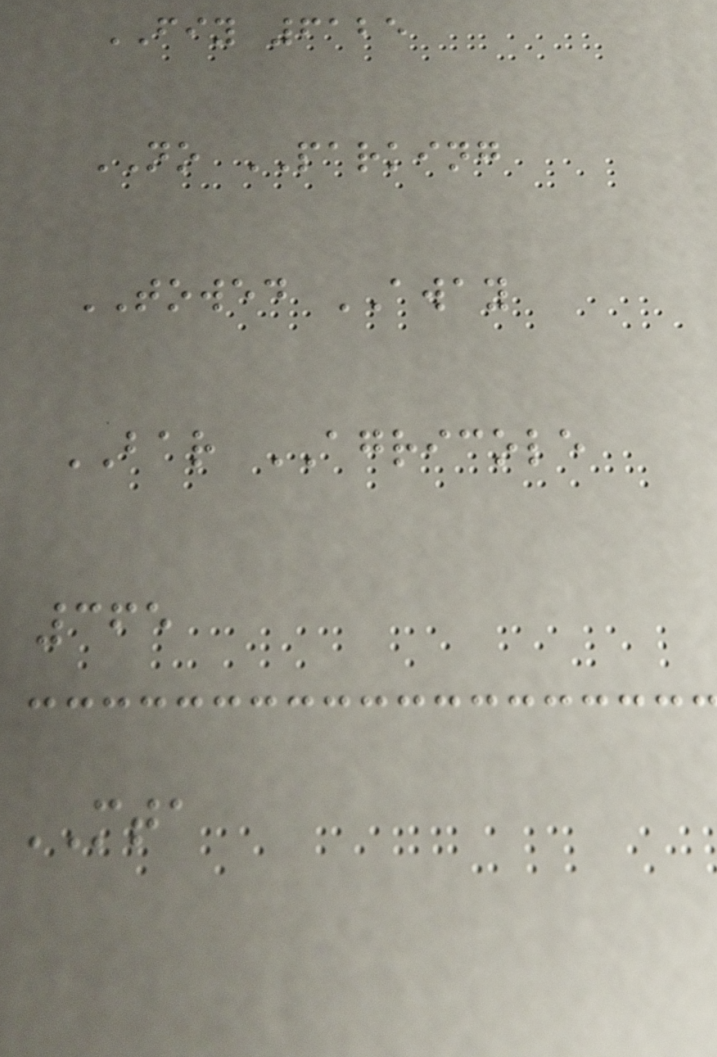FIY 6125
NO PARKING
TOWED AWAY
BAR AGRICOLE
365
MTA
